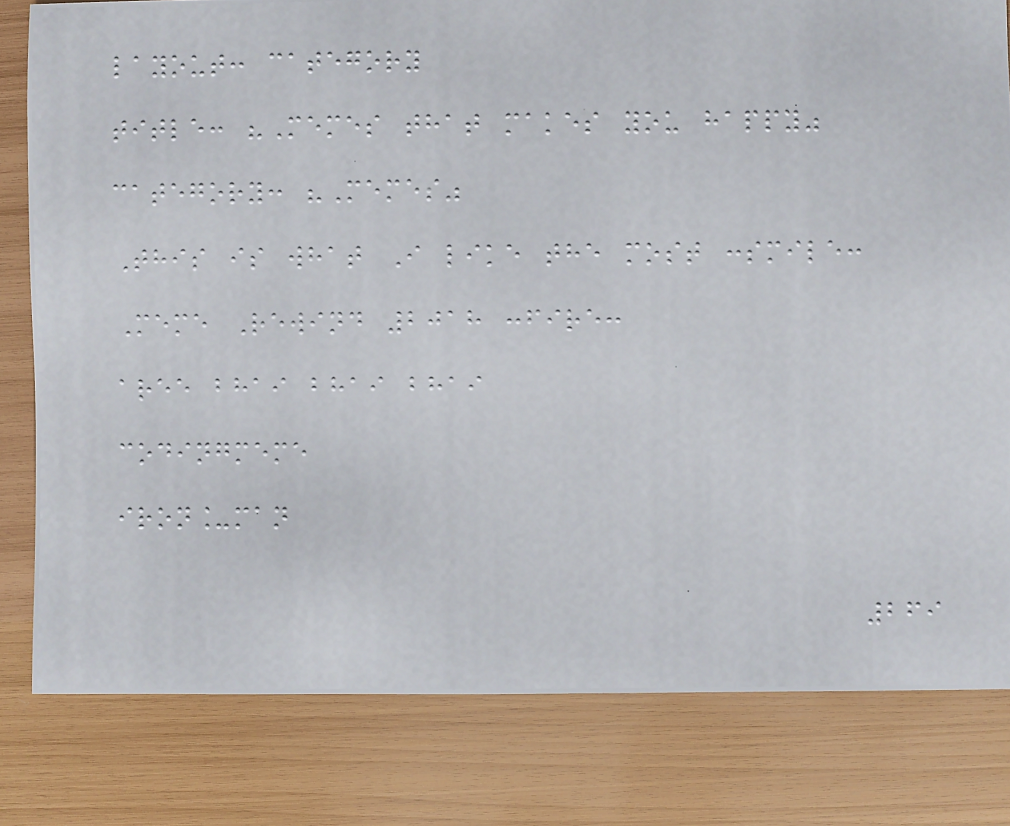layout: category
title: "Memes that makes you happy"
category: "Memes"
This is what I like the most :smile:
Meme Rewind 2018 :fire:
aree bhai bhai bhai
codingmeme
iron_man
269
